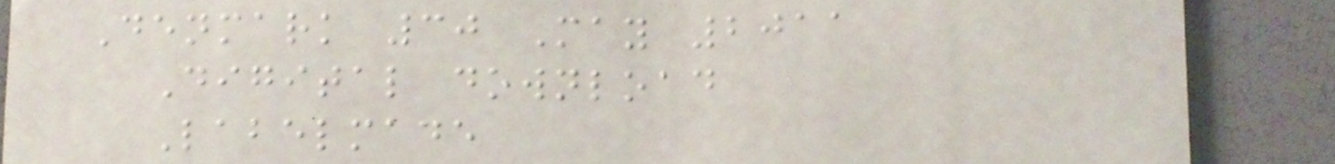Denmark 30 May 2011
Digital download
Labelmade
